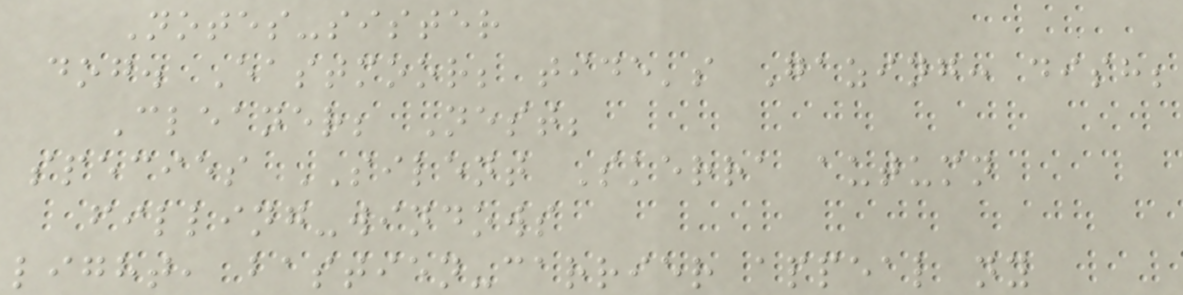Notes-sister
dog. Eastmoor; tide's Gazing: dish;
Cleaner; Nest;
species SILENT Skerra autumn
filling-windows
light, bastien-carrier appeal ny
